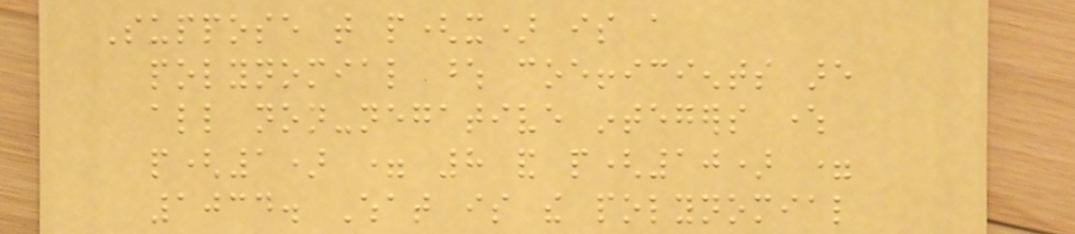Suppose that p(x) is a
polynomial whose coefficients are
all non-negative integers where
p(1) = 8 and p(10) =
1034. What is the polynomial
